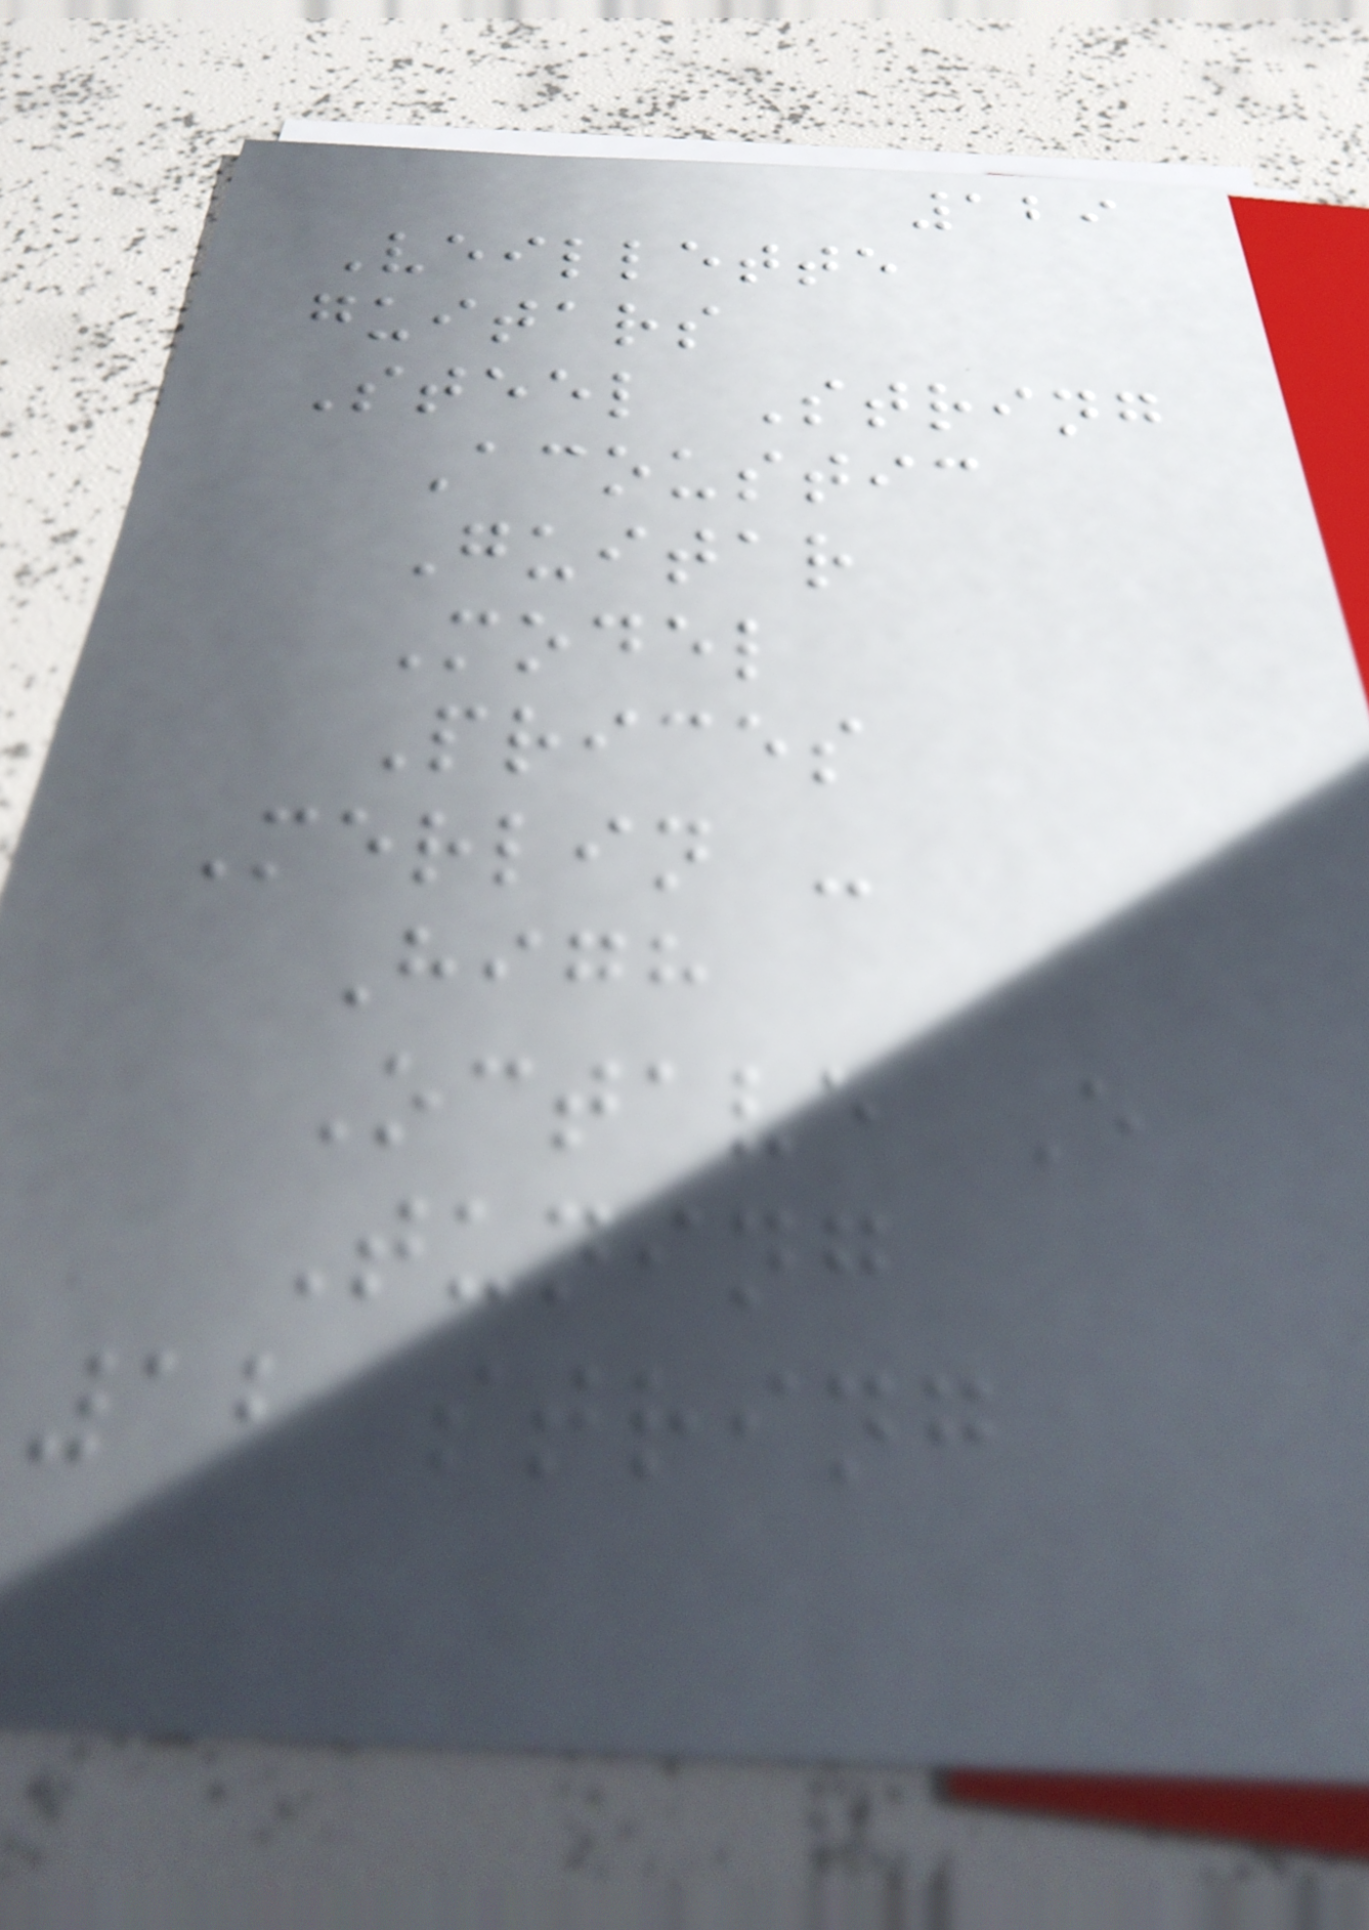129
Veillette
guitars
Steel String
Acoustic
Guitar
Model
Prices
Merlin -
High
Octave E
Tuning
12 string
